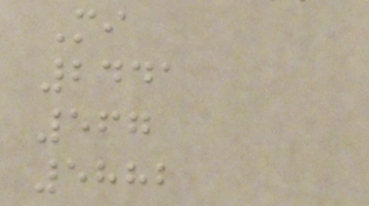Mi
2441
567
5882
